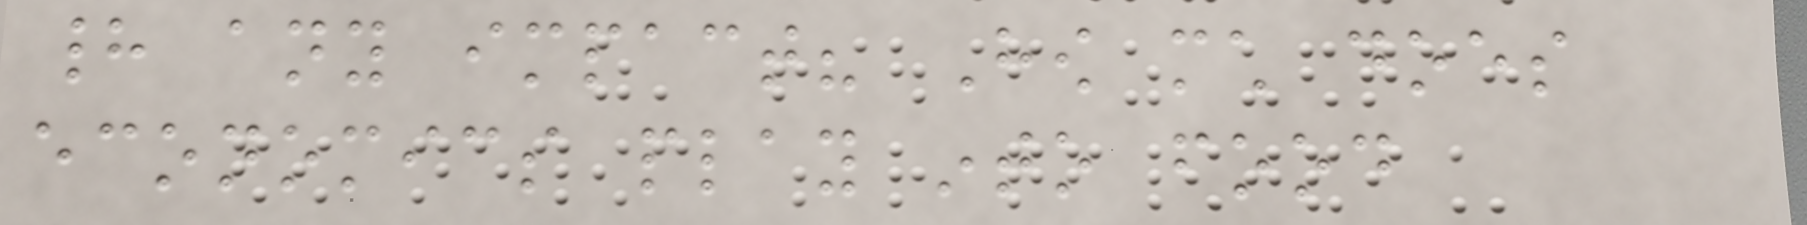had any impact? How much does
economics play into food
